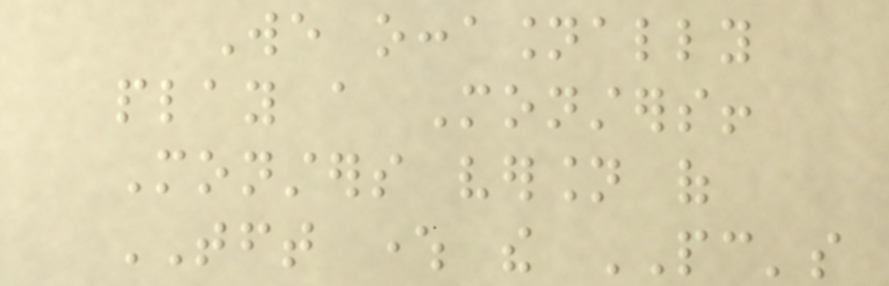We occasionally
play a Monsters!
Monsters version of
TFT where the PC's
